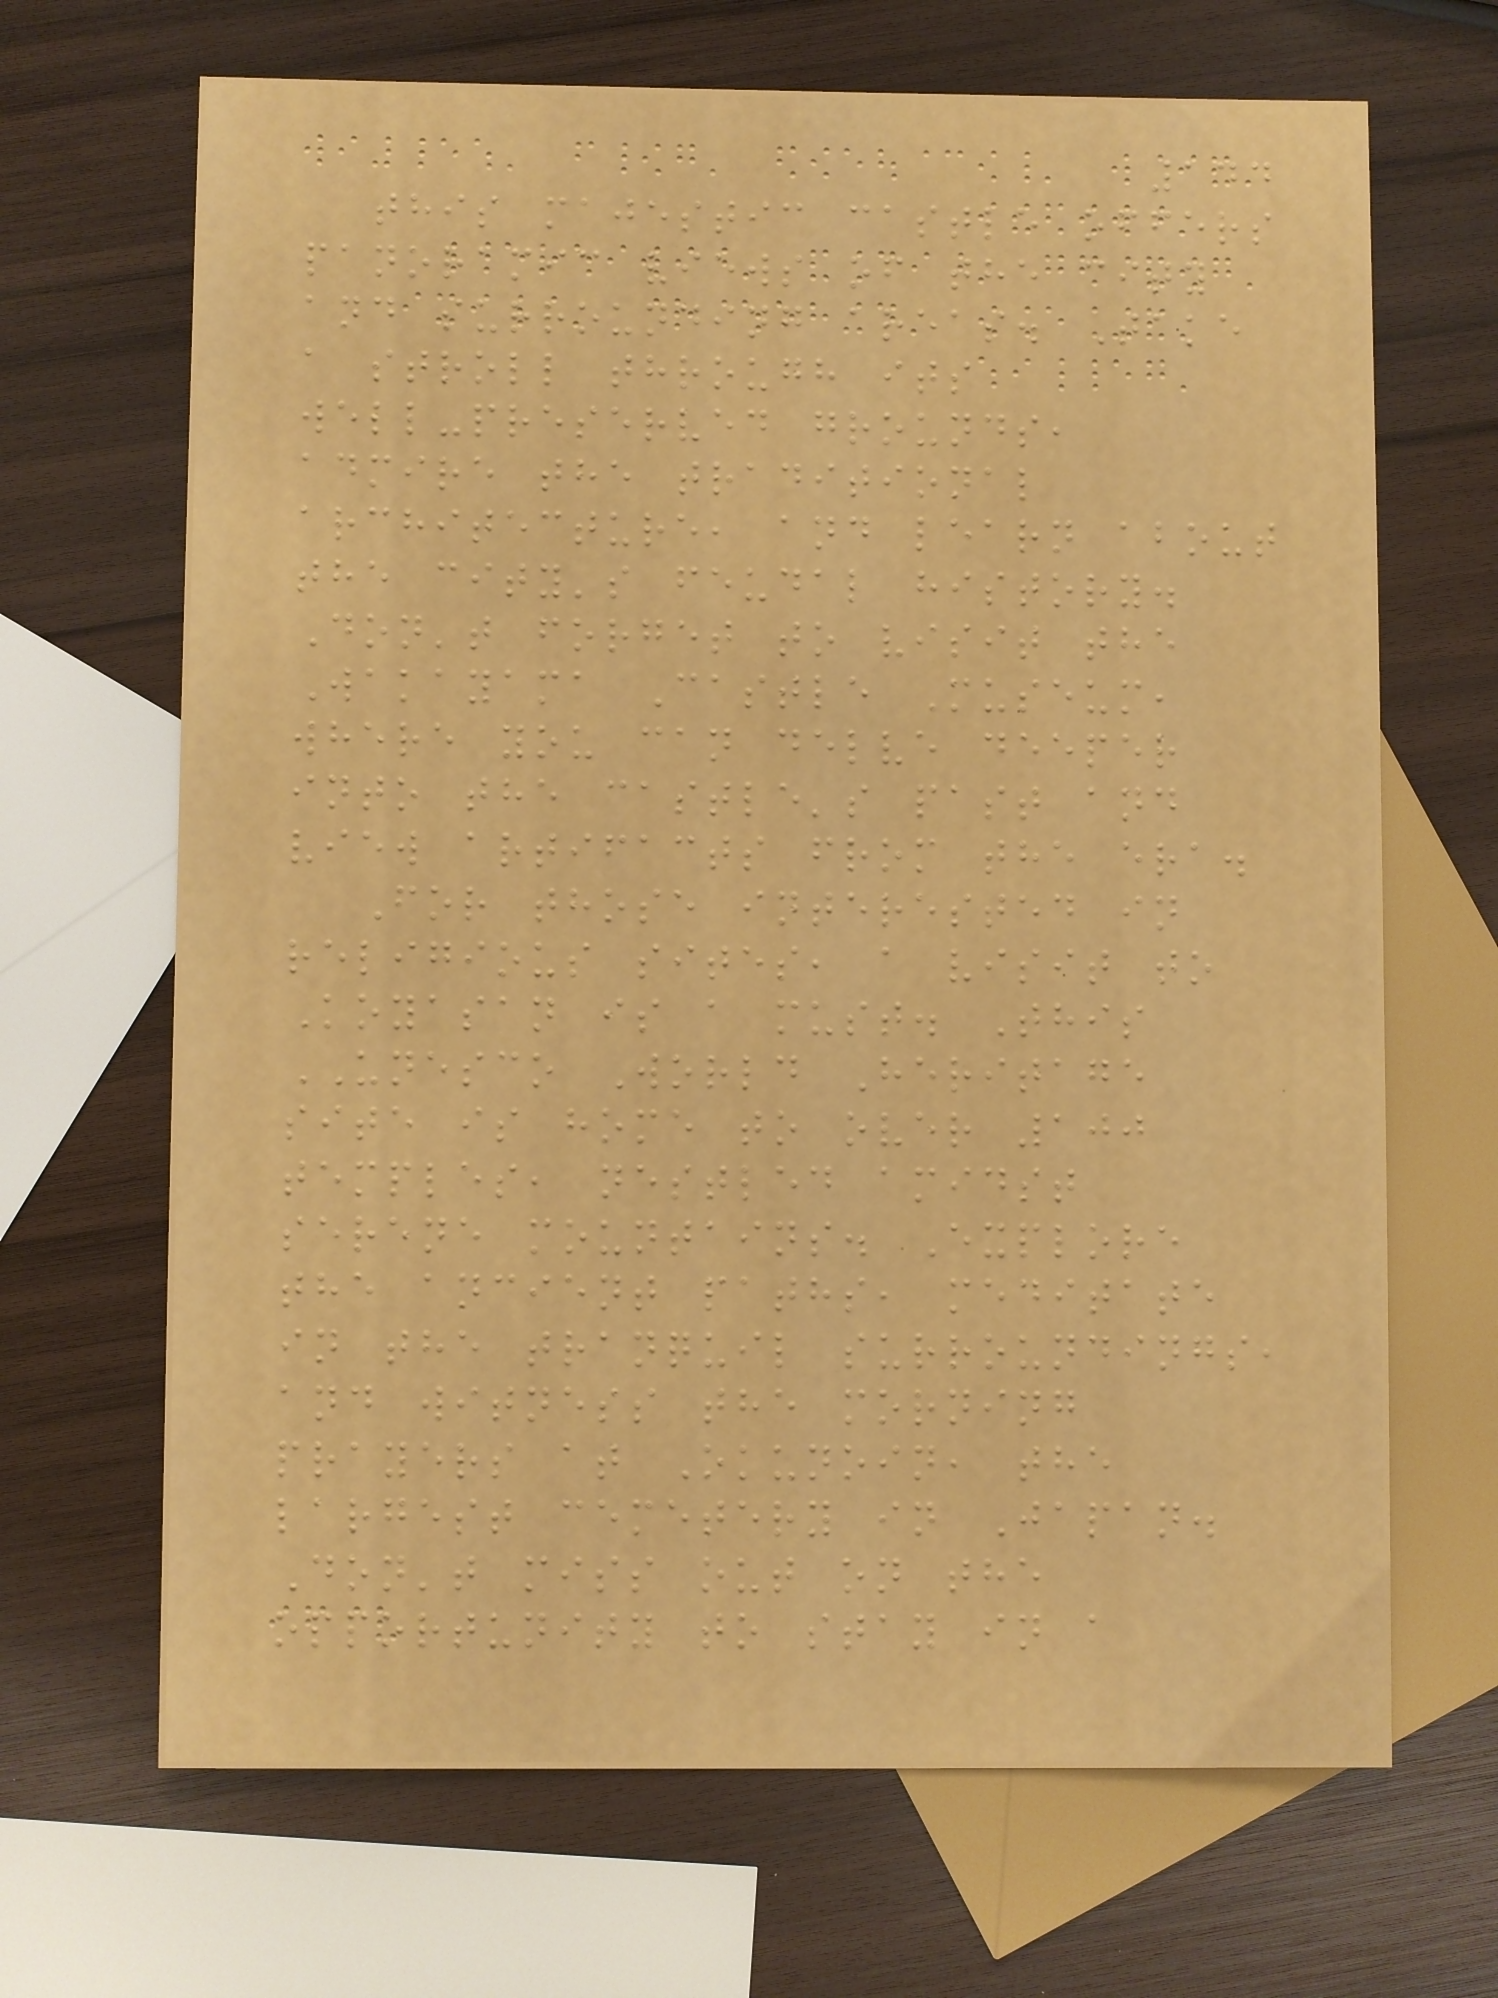144
this majestic castle offers
panoramic views of the city
and surrounding areas. Take
a stroll through its
well-preserved grounds,
admire the traditional
architecture, and learn about
the city's feudal history.
Don't forget to visit the
Wakayama Castle Museum,
where you can delve deeper
into the castle's past and
view artifacts from the era.
For those interested in
religious sites, a visit to
Koyasan is a must. This
UNESCO World Heritage
site is home to over 100
temples, nestled amidst
serene mountains. Explore
the ancient paths, meditate
in the tranquil surroundings,
and witness the morning
prayers at Okunoin, the
largest cemetery in Japan.
Don't miss out on the
opportunity to stay in a
